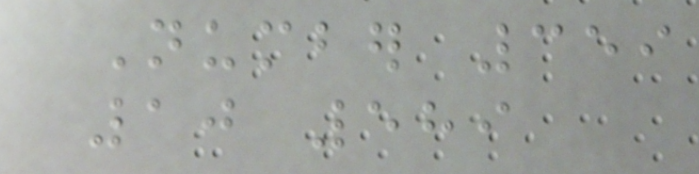Number 359
10 589
